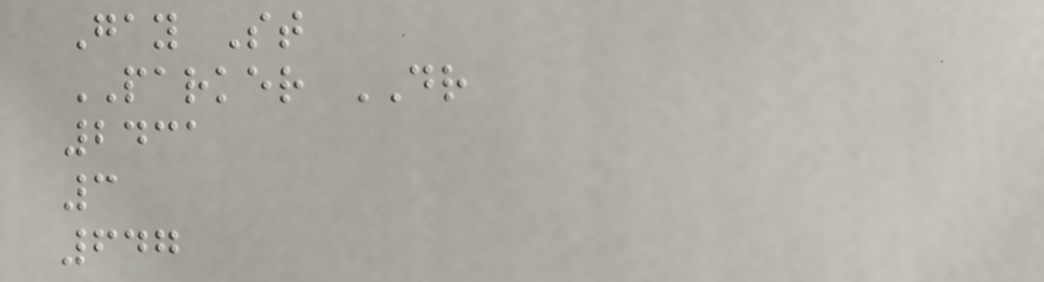Gay St
PARKER DR
2431
3
647
